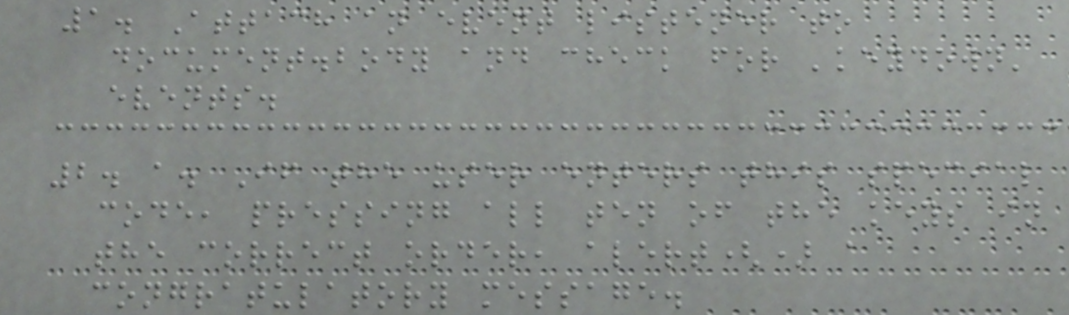1. Attach an event listener to
document.body and check for 'keydown'
events.
2. a. If the user enters this special
code, pressing all ten of the keys in
the correct order, alert() a
congratulatory message.
